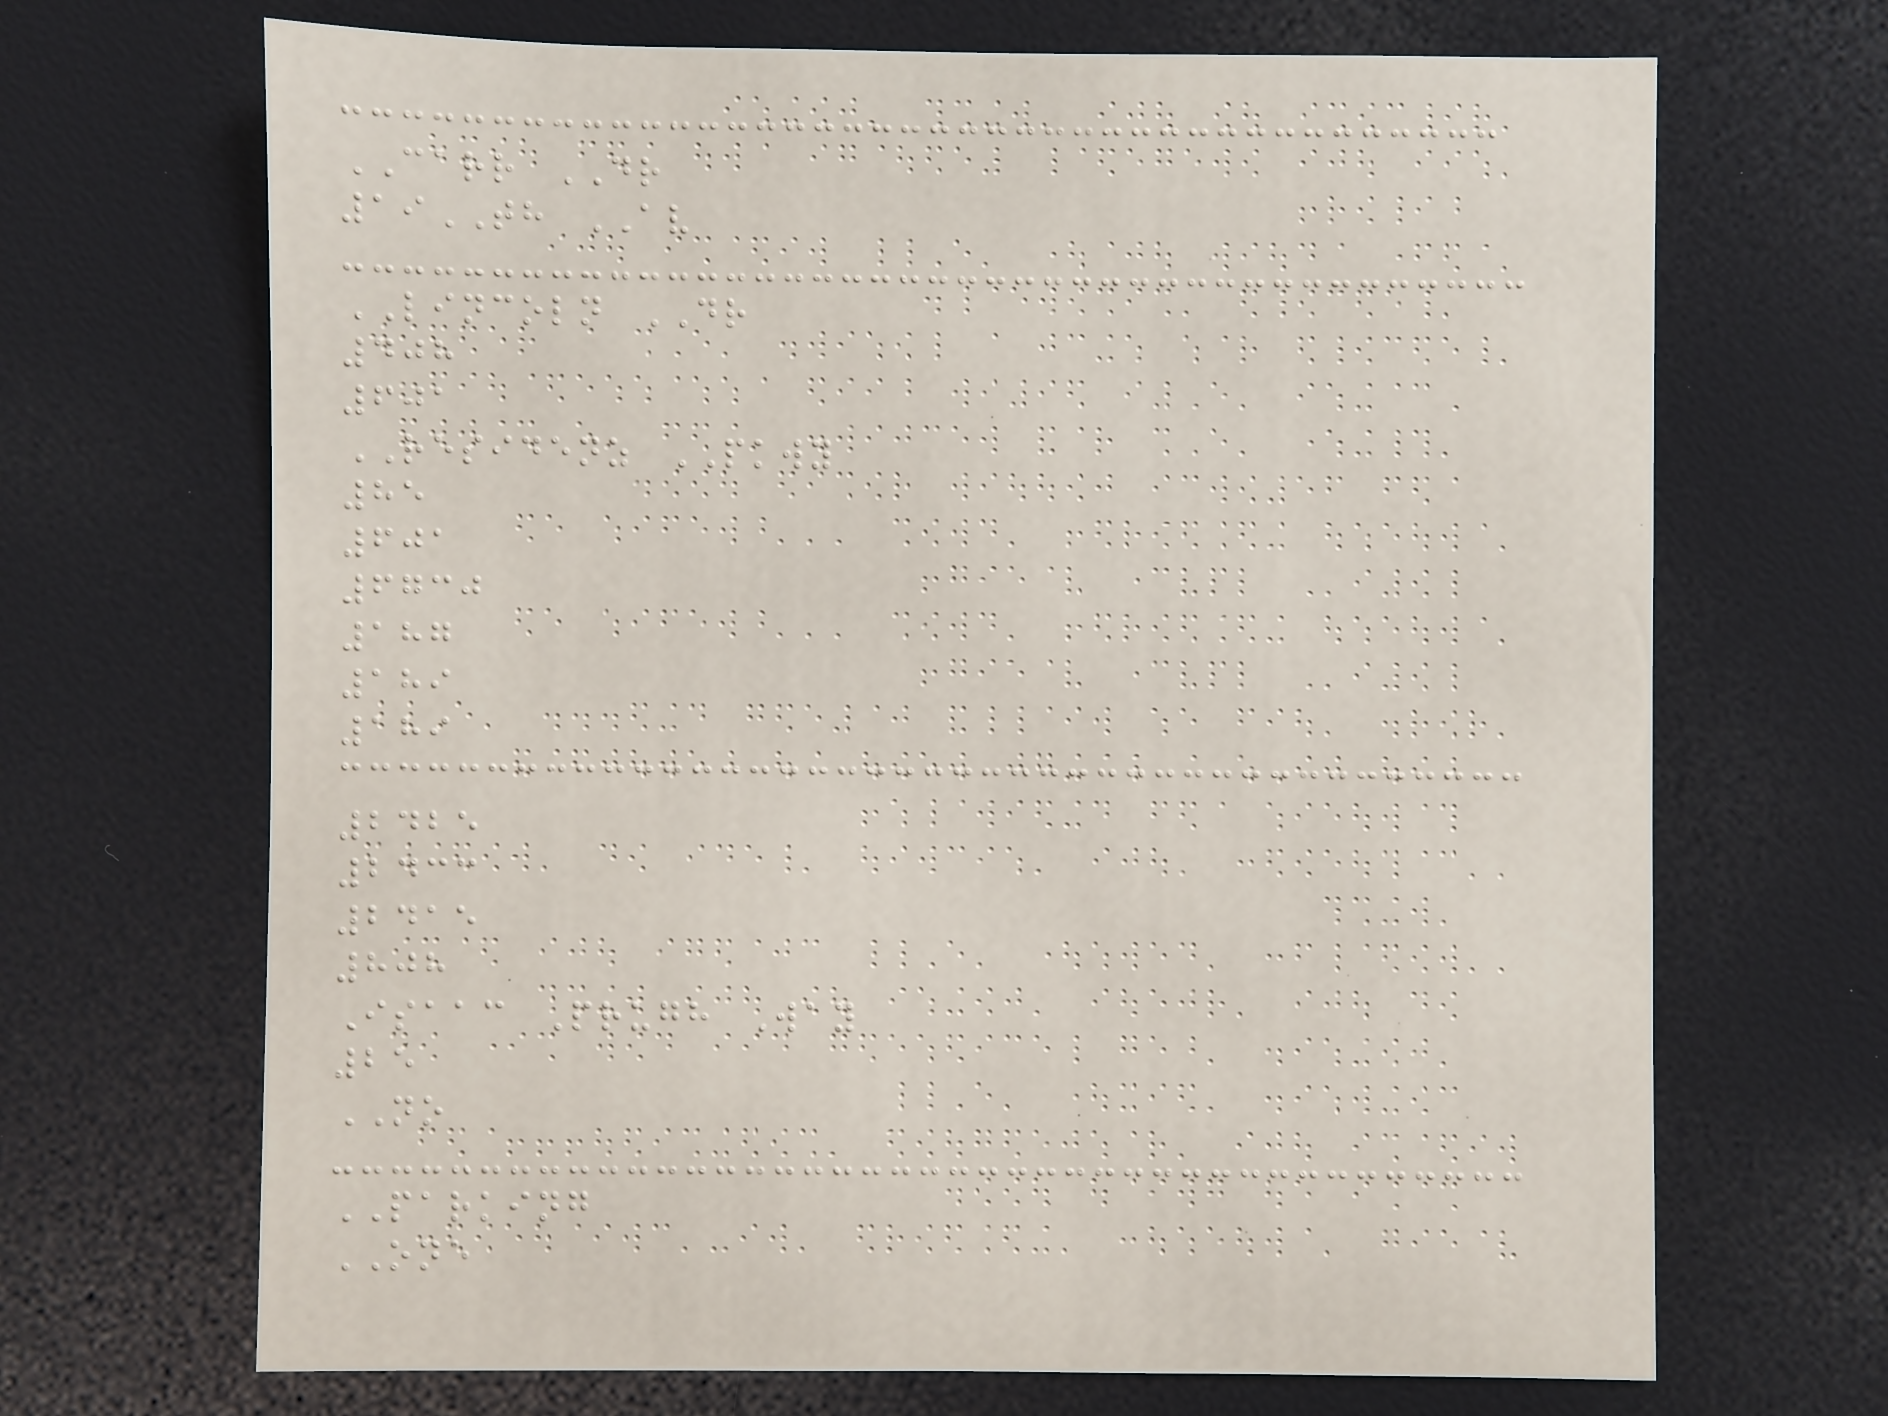CARR DR
19TH AV
LINCOLN DR
408
601
RESIDENZ PKWY
85
601
6730
187
189
189
2425
2433
2415
808
Isaac Prugh Way
25
NO
PARKING
ONE
